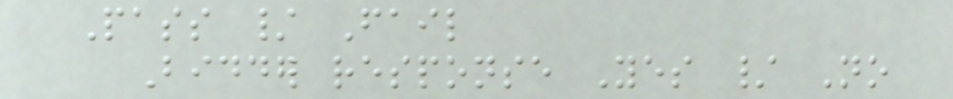Pass / Fail
Bidder response Yes / No
